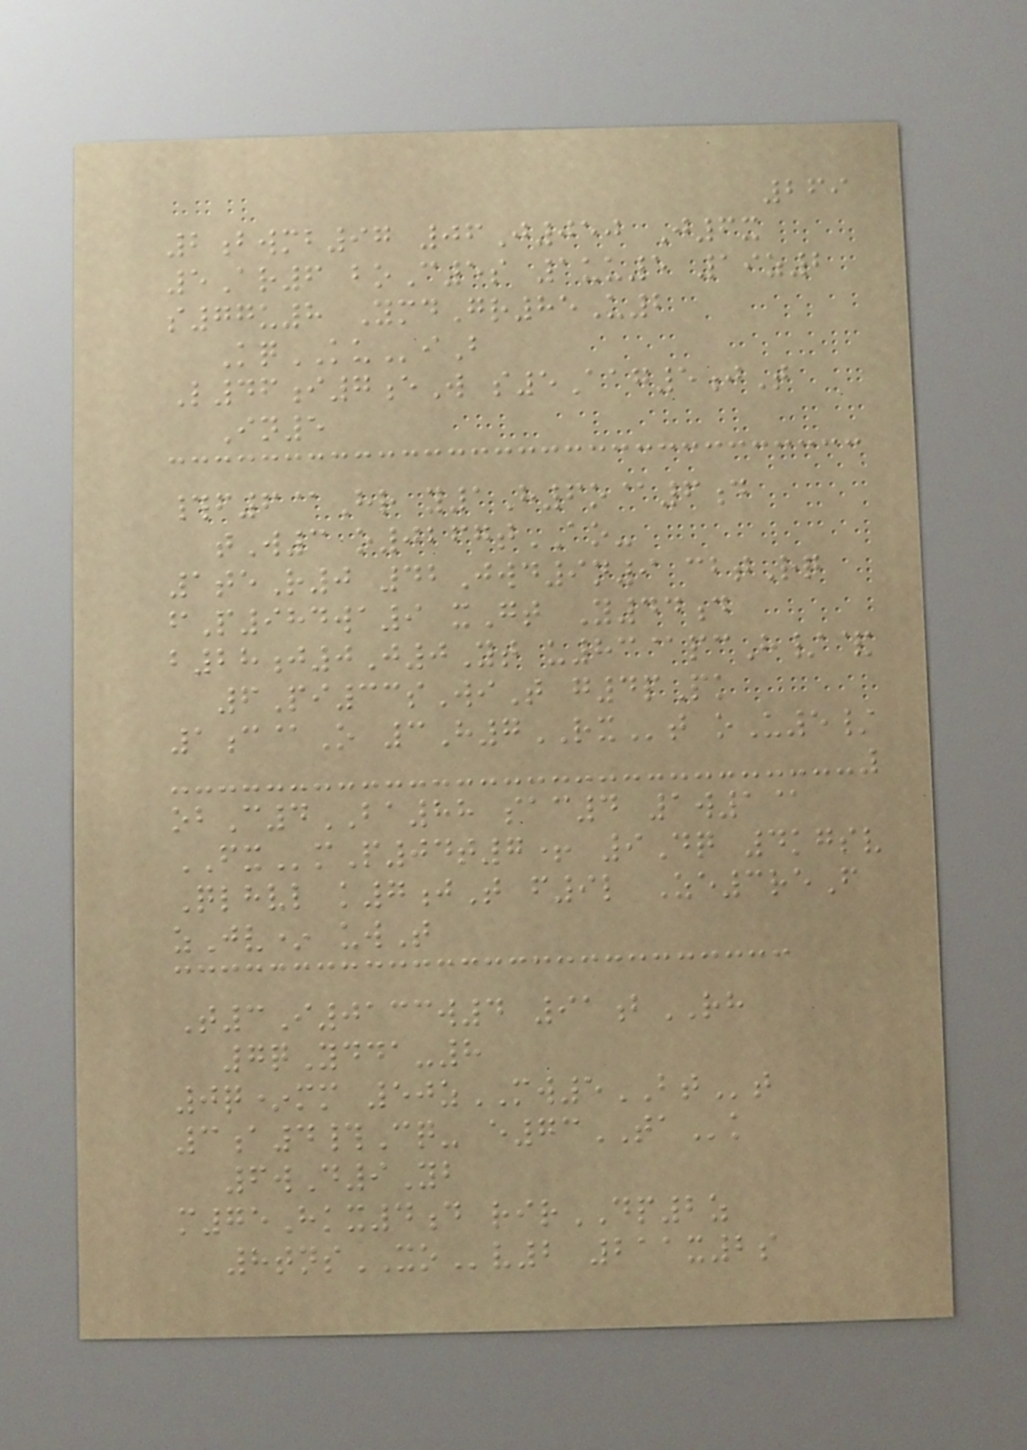269
2bwmb97 06J050 J6x
5Ar6 boC5s 1uu5 19z2
s77u8 YmdGr85U2
KqKUiB
L46i7eW s5Aag5jT
In5
#f6@Hr y1H6o@6d
tW3 o0267tAO-
1teR0 42Jwd9n9 cbtRq
fP984wa9 xGt Y44d
b28j0J0Yt u83@pcH/&
6Pi33sWiT g4pPk
1c@O 3H7RXt oU5/
obC4BA88 sac4 1w1@
FXmP04t7+ 9Dq 4kgsv
Qlhvl k7jT f9l Ze3reF
zJv* uwT
T3I0133w4 91bRH
7qYdda-8
0q*mm 50zMW5BTt
3a4#Cq- e73TAk
6wD9Yb
m75Hkx4d rirDP2z
8tnsXOv2 211x2s
